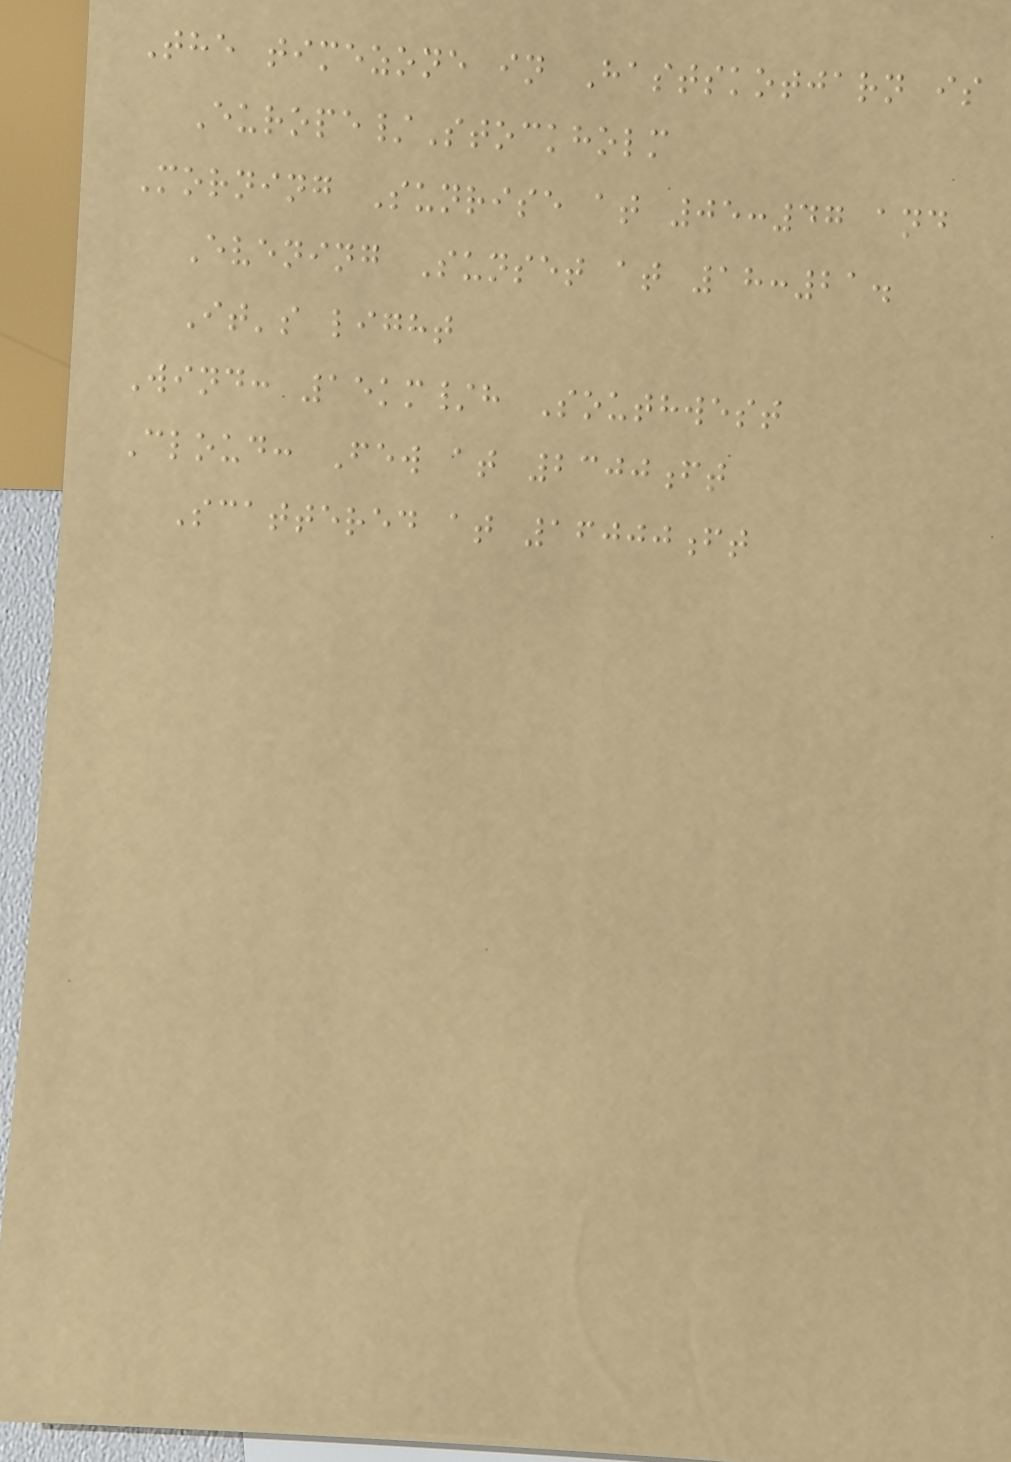The timezone in Hastskotjarn is
Europe/Stockholm
Morning Sunrise at 05:47 and
Evening Sunset at 18:21.
It's light
Wind: 15km/h Southwest
Cloud: Few at 2300ft
Scattered at 16000ft
